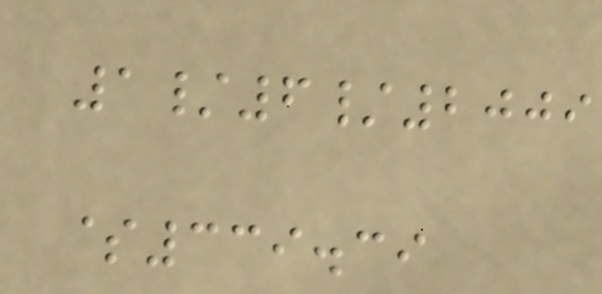1/6/2009
$339.39
